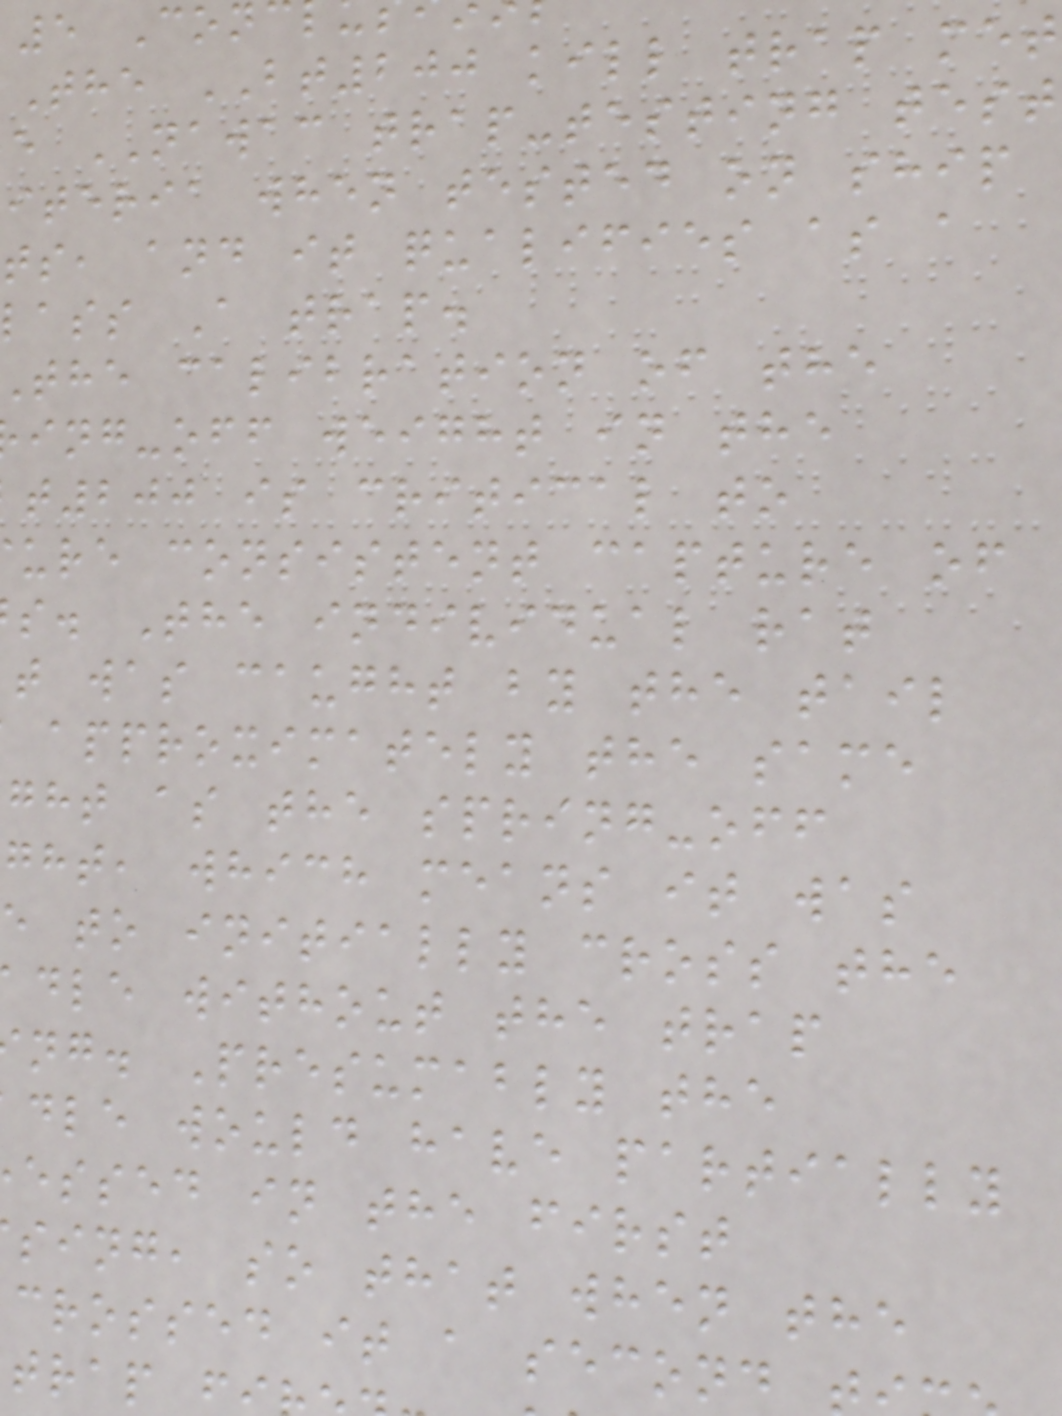5 Con
The BT200 kill trap met
e NAWAC trap-testing test
iteria when tested on ship
ts, and it qualifies as a
lass A trap.
the calibration of the
ing-off weight in the
t200 is critical to
ure consistent capture of
s. The individual rat
t was caught by the tail
approximately the same
ght as the spring-off
ght, which means it was
e to initially cross the
dle without the trap
ng. Presumably the
dle would have partially
essed in the first
sing, so that when the
crossed it a second
